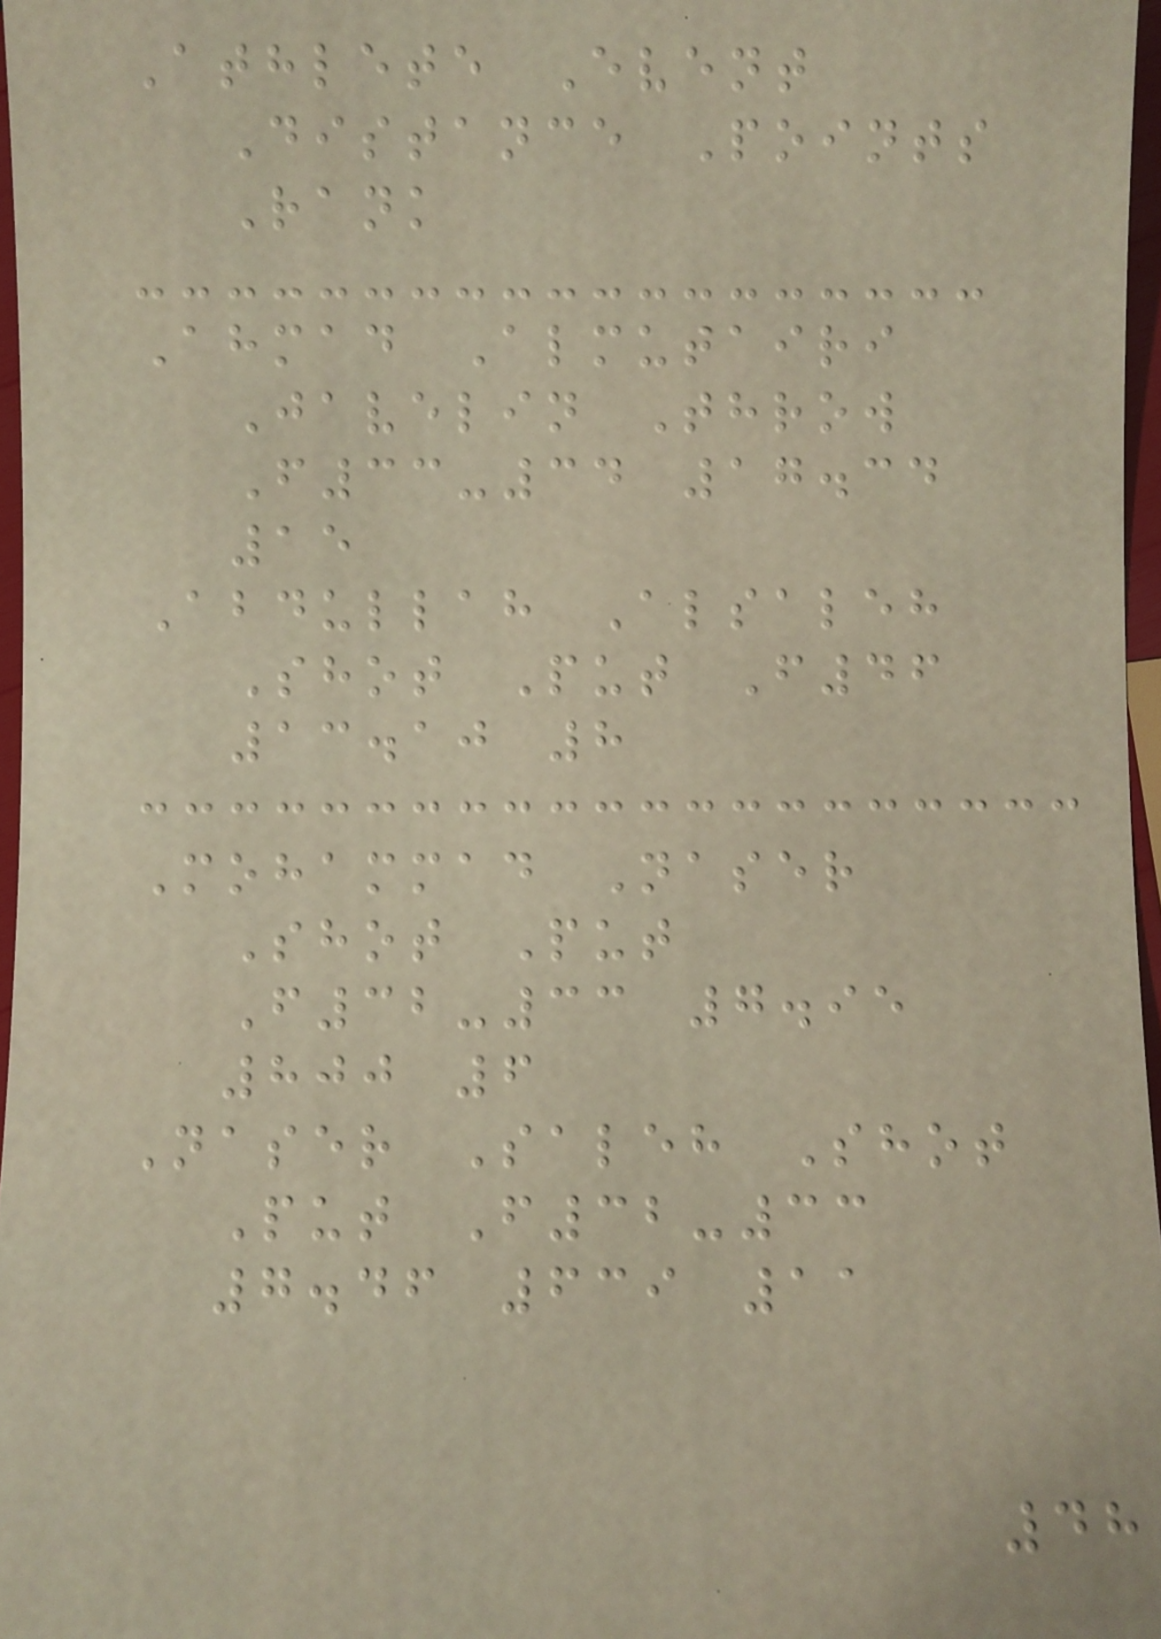Athlete Event
Distance Points
Rank
Ahmad Almutairi
Javelin Throw
F33-34 17.34
15
Abdullah Alsaleh
Shot Put F46
13.10 8
Mohammad Naser
Shot Put
F32-33 7.95
800 6
Naser Saleh Shot
Put F32-33
7.46 639 11
48
